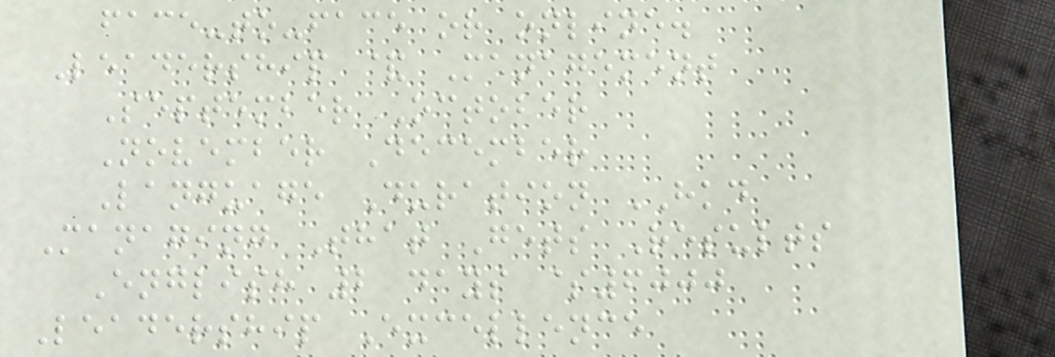face-to-face or online.
Leadership & Management
September October
November December
Language Duration HKD
Managing That Gets Results
English 2 days $6000
Leadership Excellence
